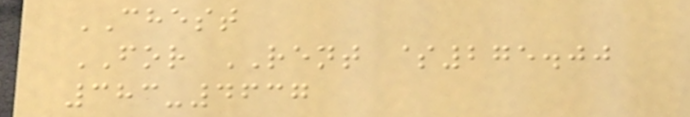CHEST
FOR RENT $275.00
383-4637
